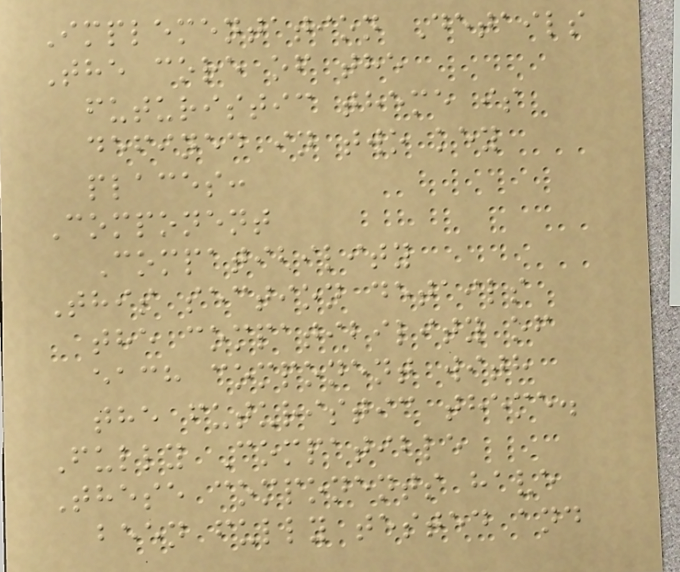Implementation Details
The core of the
futuristic theme is
defined in two key
places:
Component
Compatibility
This section details
the compatibility of
each component with
the futuristic theme.
Fully Compatible
These components have
been fully tested and
